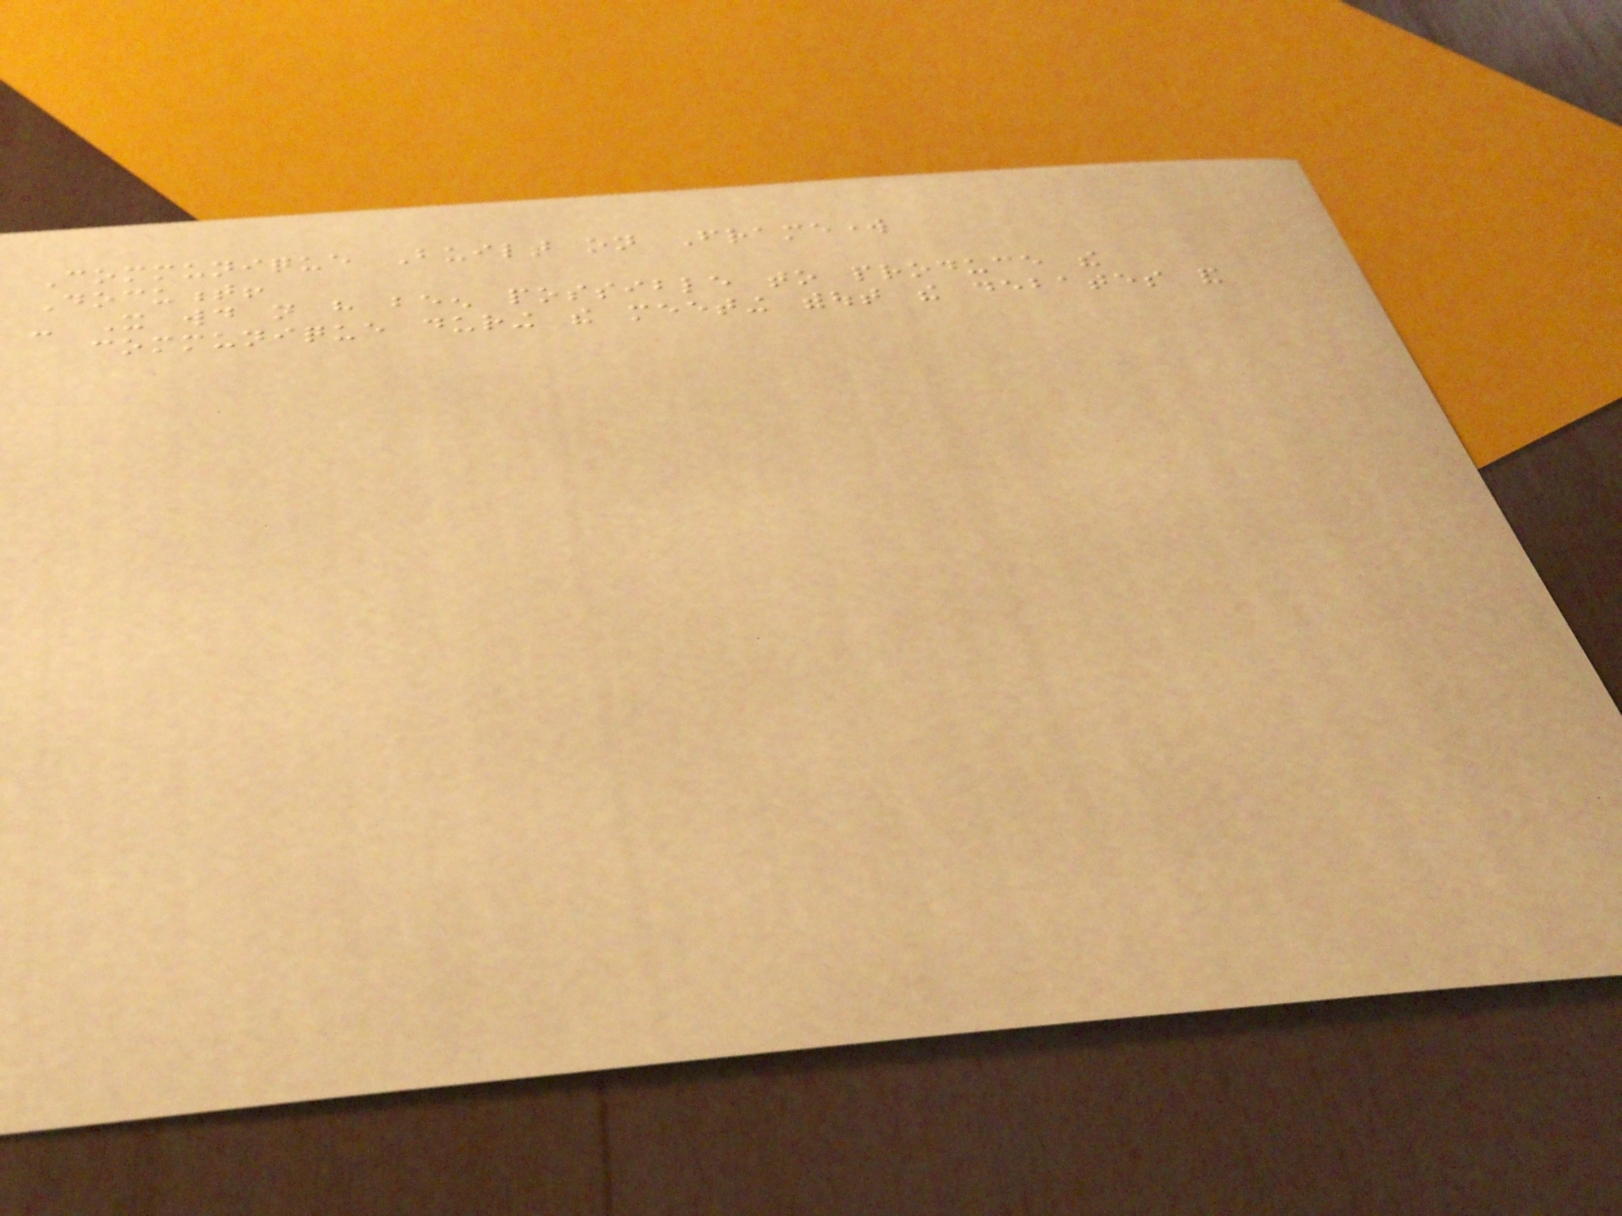Communique Built on Framework
Document!
- It would not have been possible to produce the
communique during the meeting without the debates and
